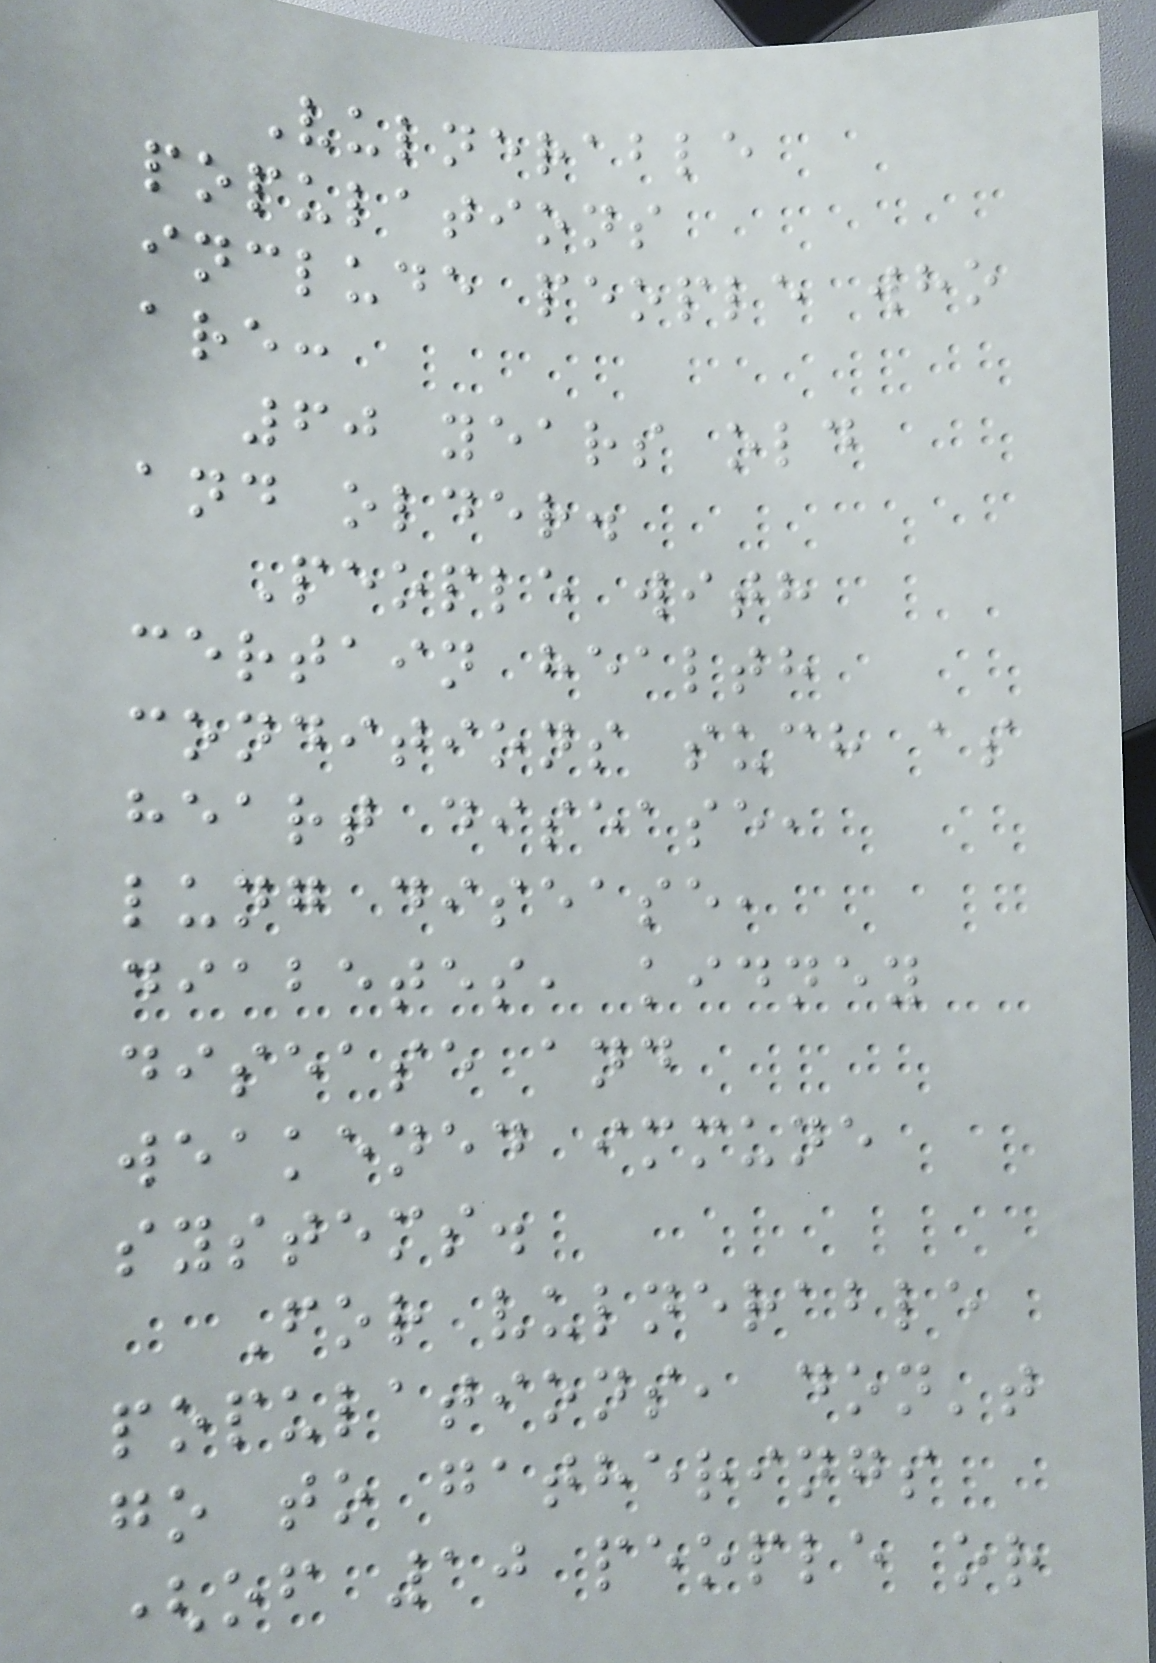Vulnerable
populations
include people who
are:
60 years old
and older.
People with
certain health
conditions such as
heart disease,
lung disease,
diabetes, kidney
disease and
weakened immune
systems.
For vulnerable
populations, don't
go to gatherings
(of 10 people or
